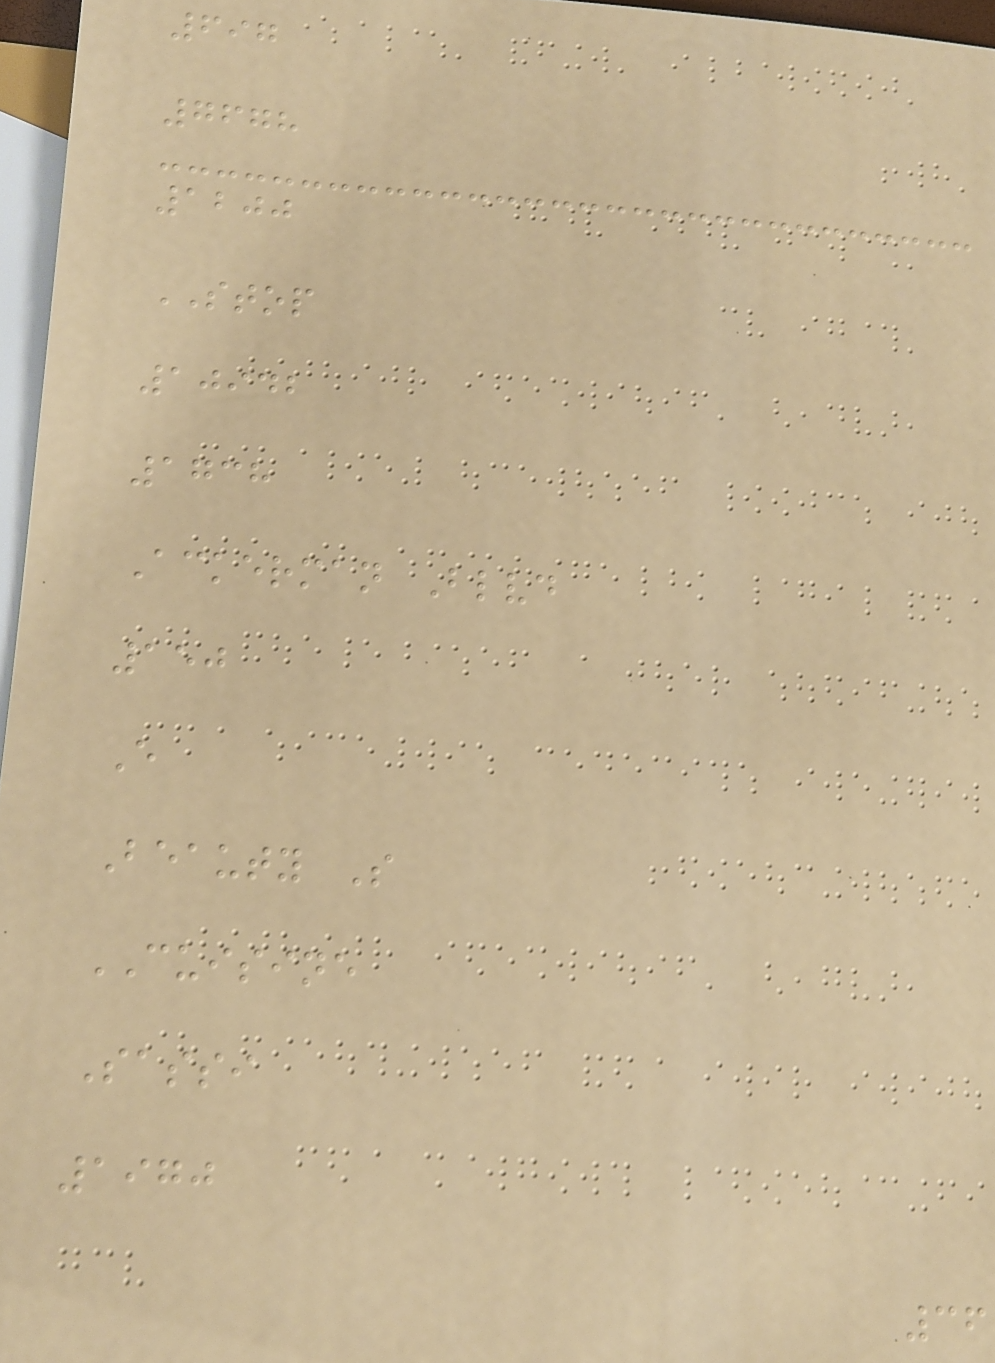697
7678
1200
STOP
10942
1738
Ackerman Blvd
150
E
Beauty S
CUISINE
Sassi
1970
36
